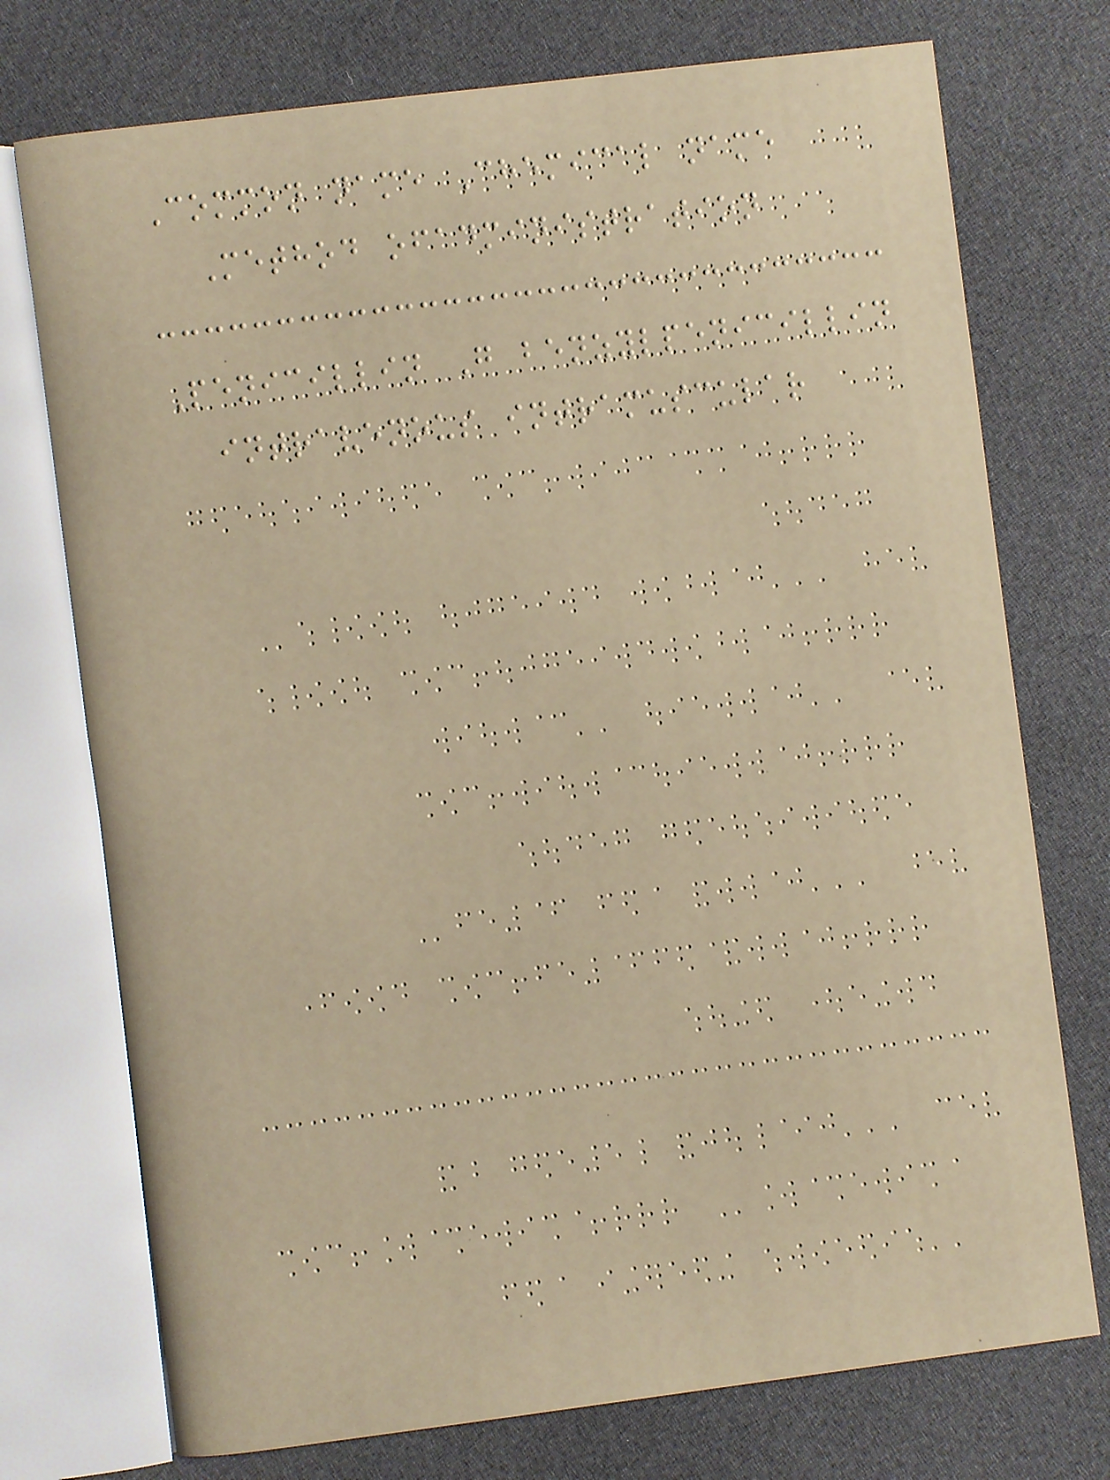Common name Chemical name
Method ofadministration
Penicillin G benzylpenicillin
intravenous intramuscular
